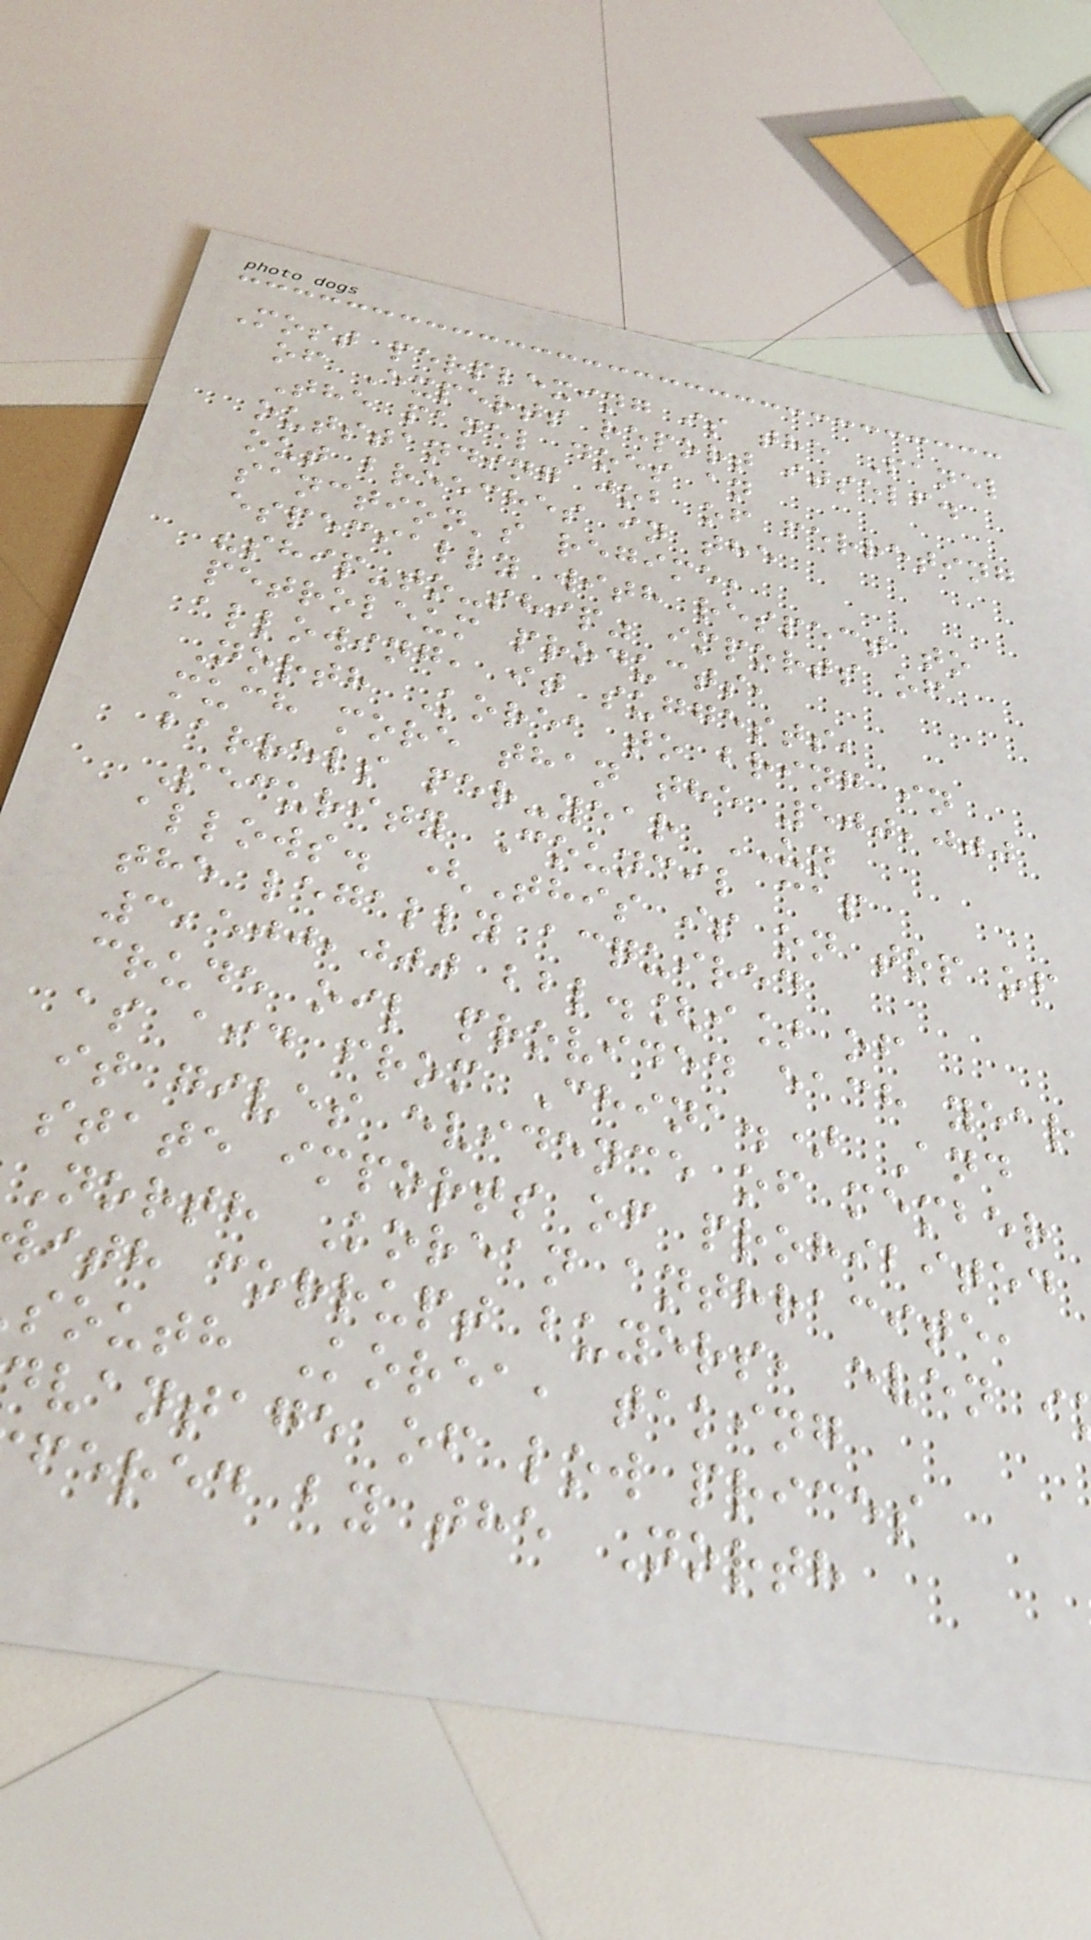Most perplexing is the Panel
of Experts report itself.
The panel does an
outstanding job of ferreting
out breeches in the
sanction's regime,
especially with respect to
"ship-to-ship" imports of
petroleum products,
allowing, it suggests,
North Korea to bring in
much more than the 500,000
barrels per-year UN
Security Council cap
allows. (This is on top of
the legally acquired
3,500,000 bbl.[i] of
crude oil provided each year
as aid from China.) And
it gives evidence of member
state imports of prohibited
North Korean anthracite,
ith corrupt buyers, even i
south Korea, taking
vantage of low prices
fered by the North
